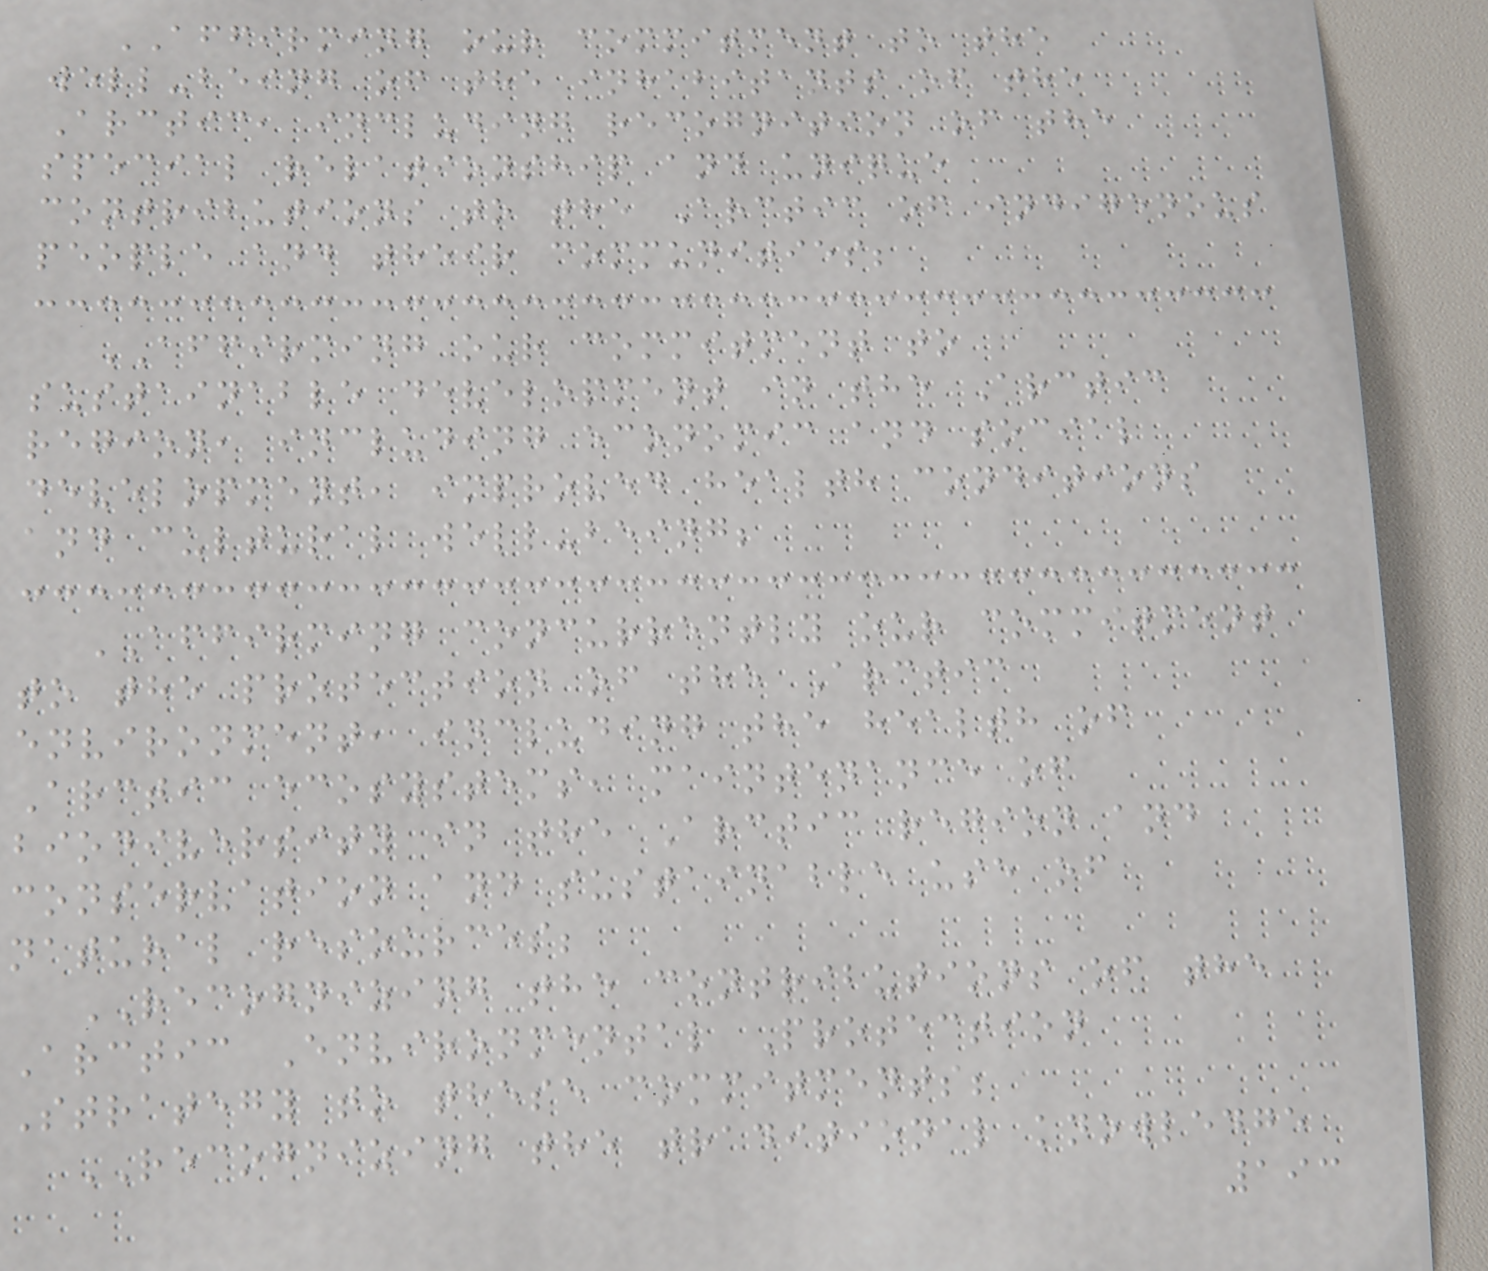AFFIRMING our commitment to the
well-being of the inhabitants of the
Arctic, including recognition of the
special relationship and unique
contributions to the Arctic of indigenous
people and their communities;
AFFIRMING our commitment to
sustainable development in the Arctic
region, including economic and social
development, improved health conditions
and cultural well-being;
AFFIRMING concurrently our commitment
to the protection of the Arctic
environment, including the health of
Arctic ecosystems, maintenance of
biodiversity in the Arctic region and
conservation and sustainable use of
natural resources;
RECOGNIZING the contributions of the
Arctic Environmental Protection
Strategy to these commitments;
RECOGNIZING the traditional knowledge
193
